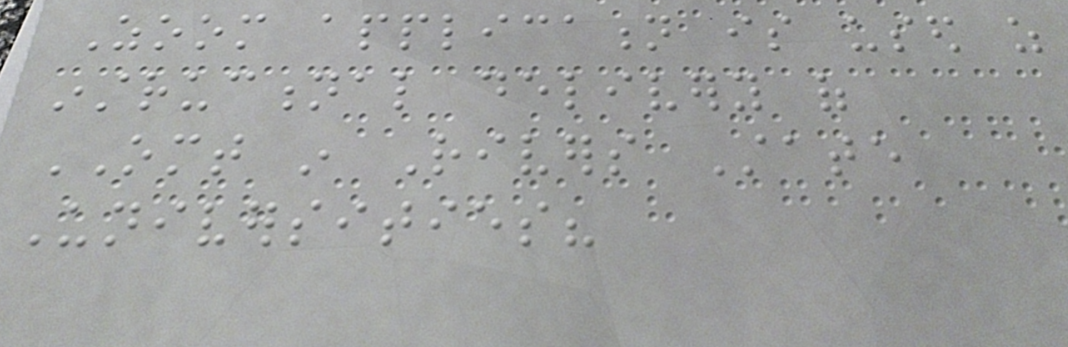Zoom application is used as
instructional delivery of
OMT in Rivers State
Universities?
